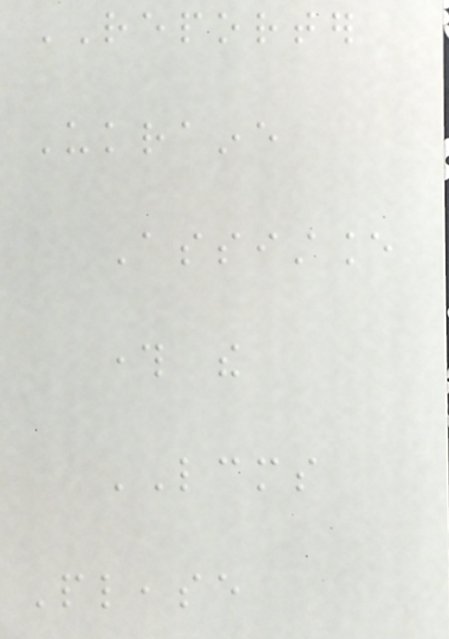REPORTER
Ukraine
Assistance
through the
LCMS
Please
